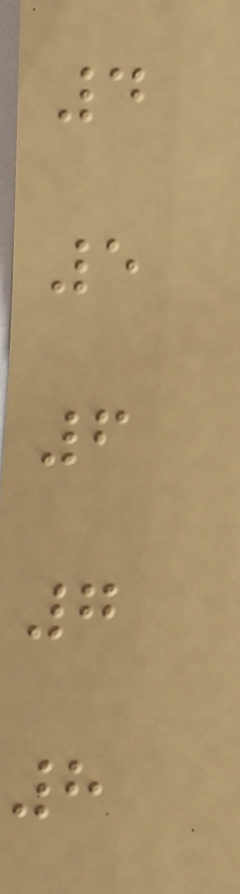4
5
6
7
8
